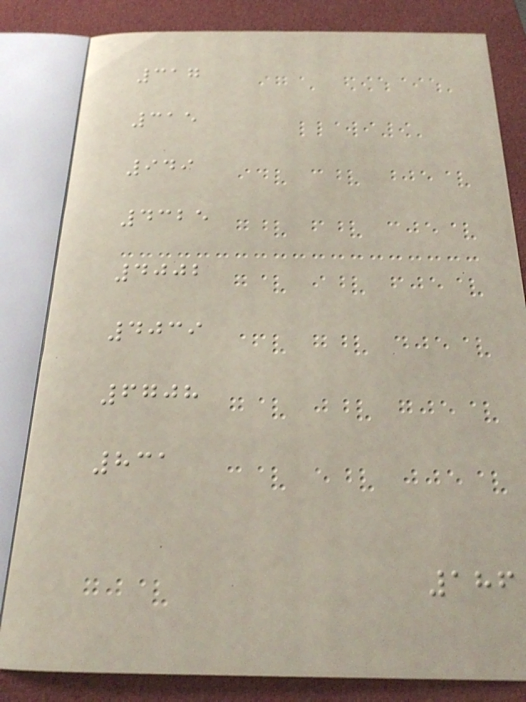317
315
949
4325
4002
4039
6708
831
186
